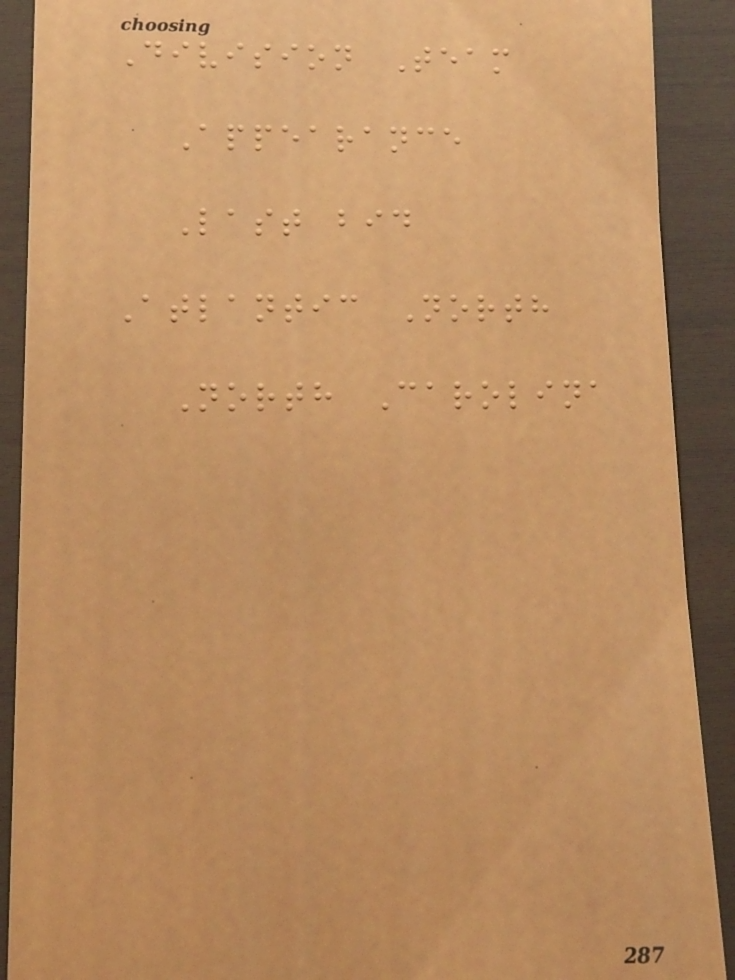Division Team
Appearance
Last bid
Atlantic North
North Carolina
